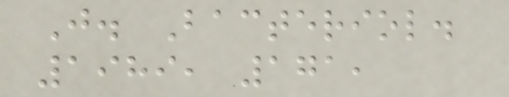J. Bacteriol.
1989, 171,
